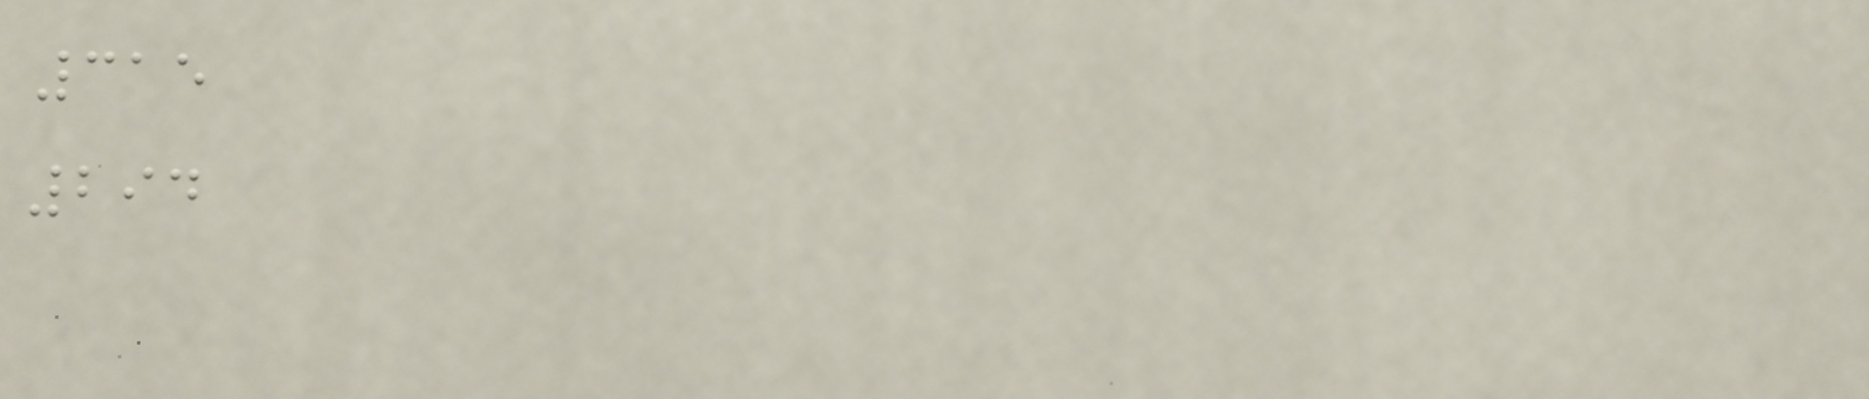315
294
